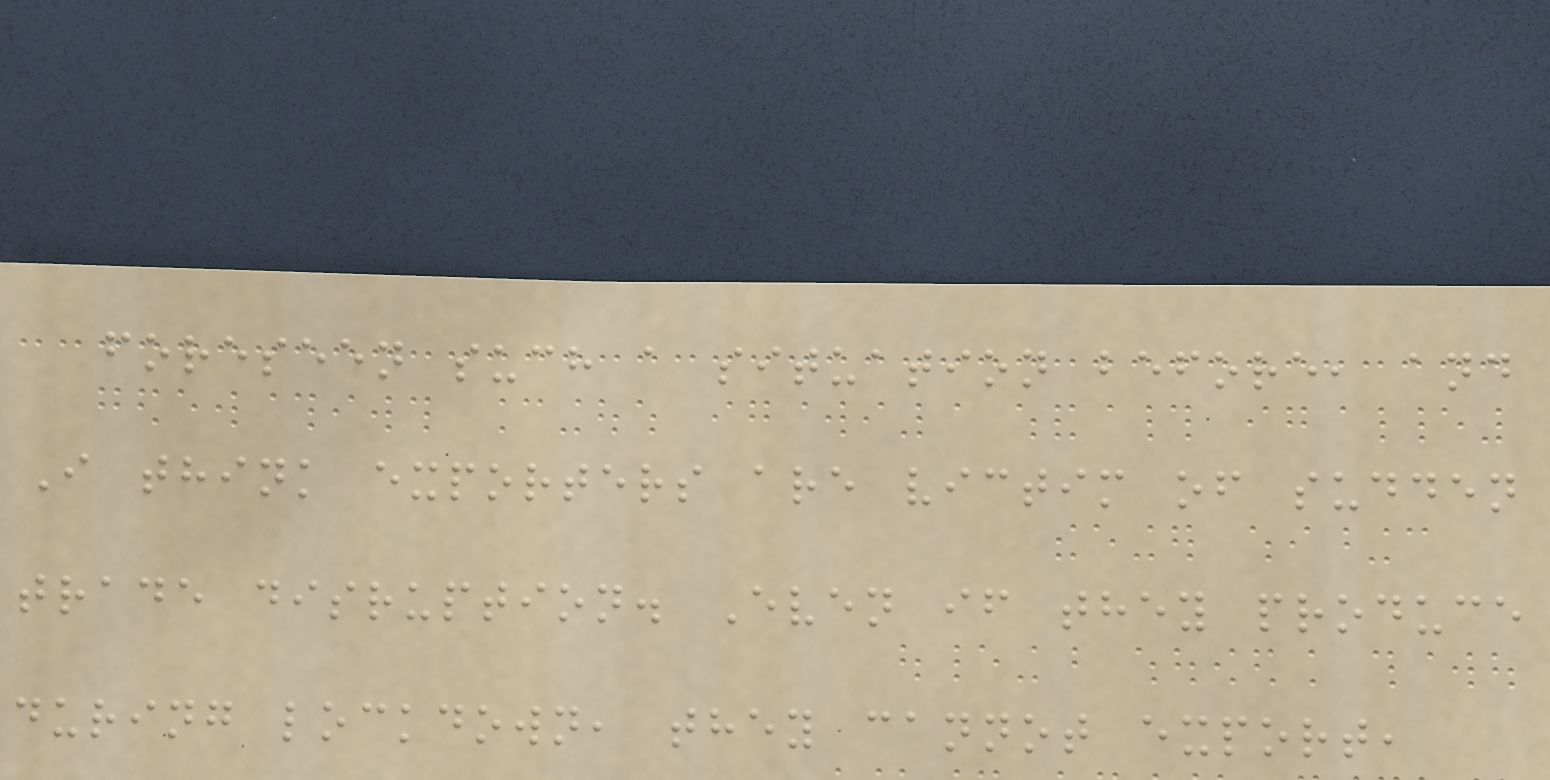foreseen such a situation before, and
I think exporters are victim of sudden
trade disruption. Even if they produce
during lockdown, they cannot export,
